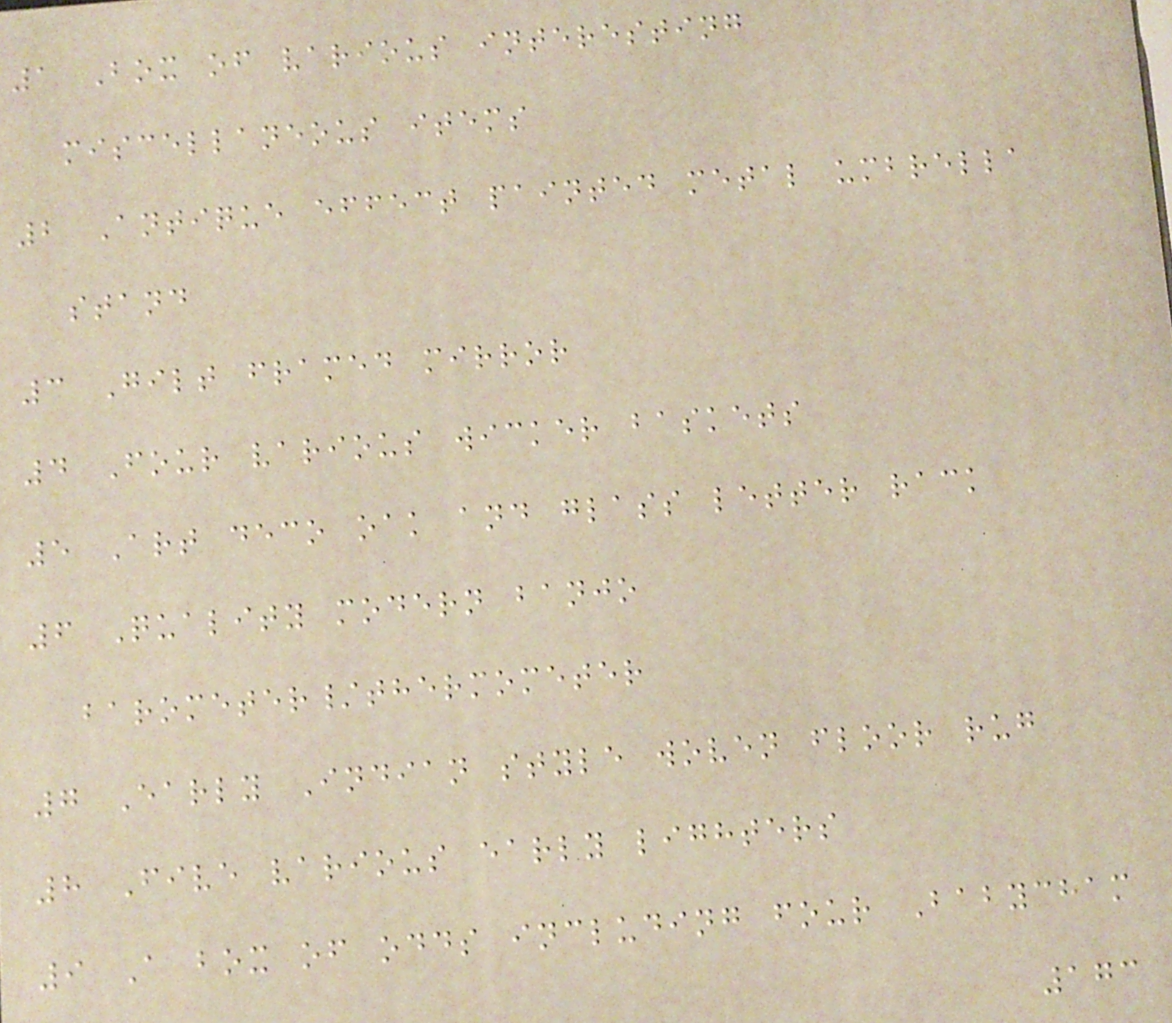1 Box of various interesting
miscellaneous items
2 Antique effect painted metal umbrella
stand
3 Gilt framed mirror
4 Four various wicker baskets
5 Art deco oak and glass letter rack
6 Quality modern banjo
barometer/thermometer
7 Early Indian style woven floor rug
8 Five various early lighters
9 A box of odds including four Babycham
173
